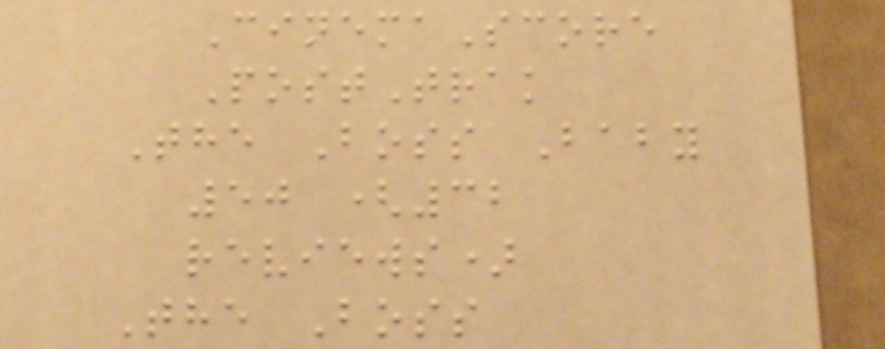CinemaScore
PostTrak
The Boss Baby
50 (32
reviews)
The Boss
